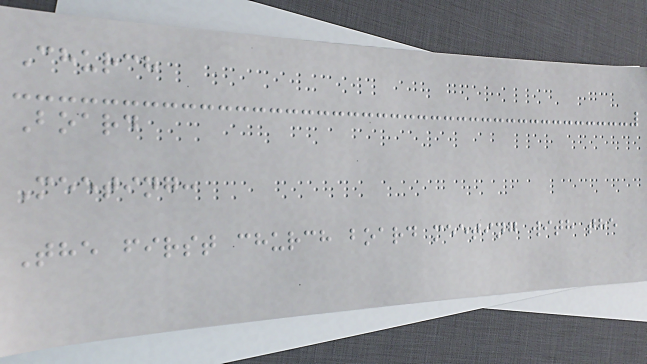Church
Board
Meeting:
The first church board meeting with the
